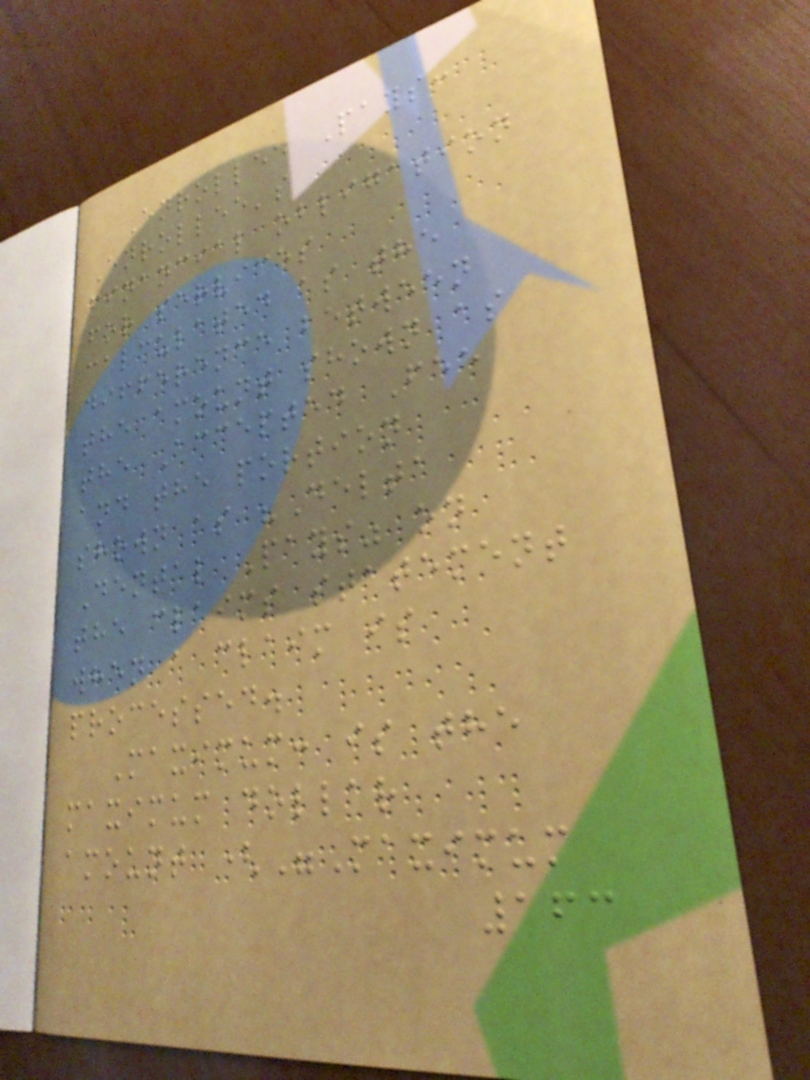Enrollee Pays:
Enrollee's
financial obligation
for services
calculated as the
difference between
the amount shown as
the Accepted Fee
and the portion
shown as "Delta
Dental Pays" on
the claims statement
when a claim is
processed.
Maximum: is the
maximum dollar
amount ("Maximum
163
